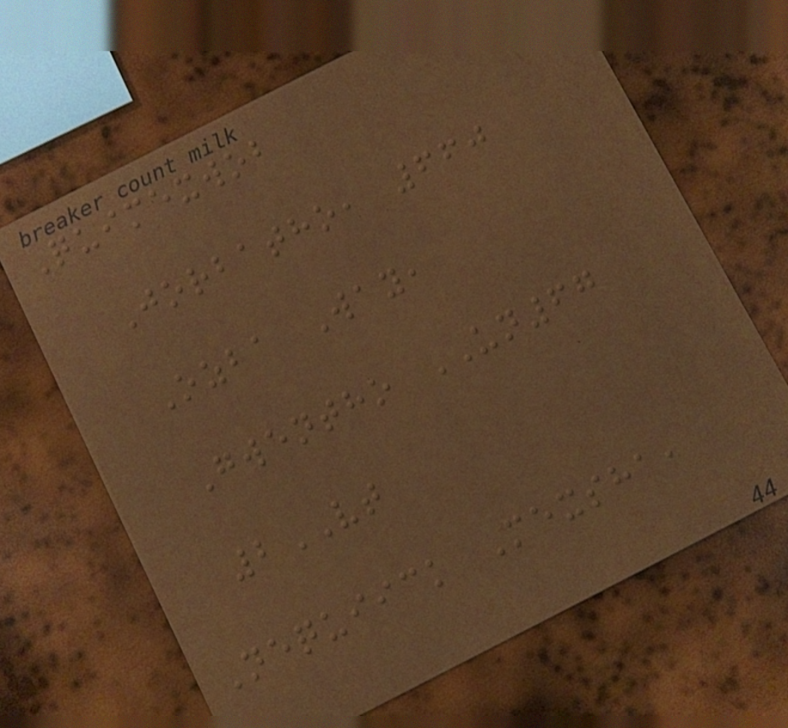Quimexwob
Jorbatho, 660
Ozba Way,
Gwentho UN67
2VT
Nequiick Mexsha,
